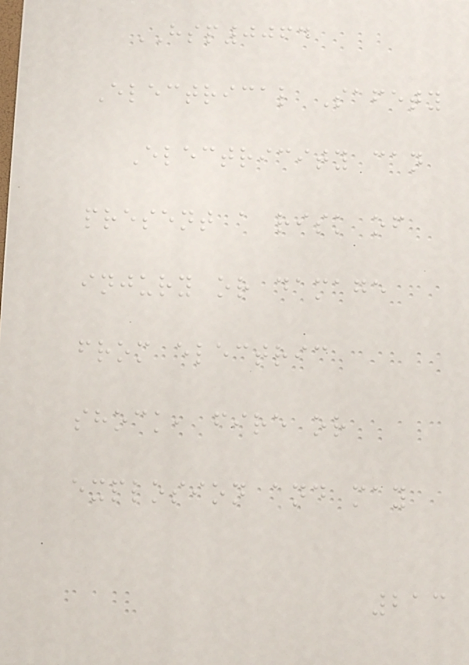HSP0064
Electrical Safety
Electricity can
present a risk of
injury or damage
from electric
shock, fire or
explosion and may
213
